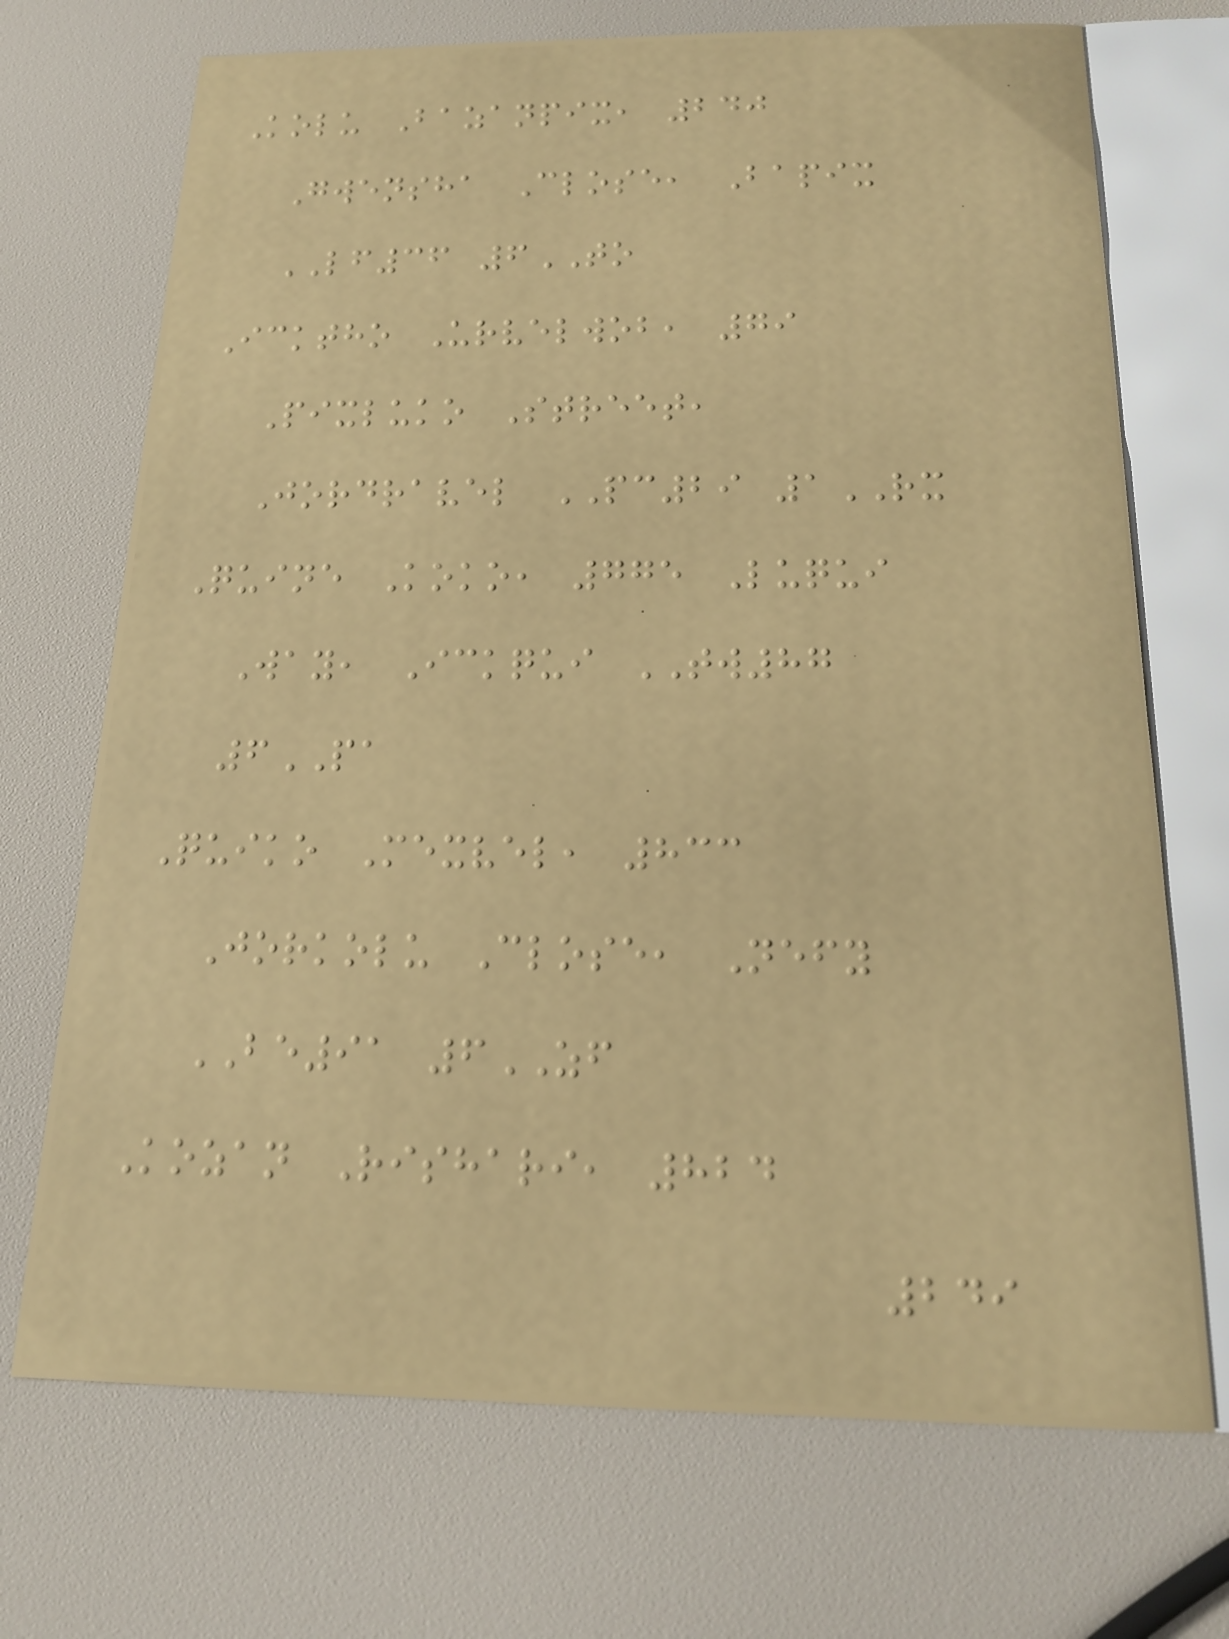Kolu Bazanpix, 240
Gwensha Close, Bapix
LF36 6TO
Icktho Urvelwob, 79
Pixluko Street,
Jordravel PC29 1RX
Quine Koko, 775 Luqui
Way, Ickqui TW87
6PA
Quiko Mexvel, 833
Jorkolu Close, Nefy
BE91 6ZF
Kozan Rishari, 824
249
